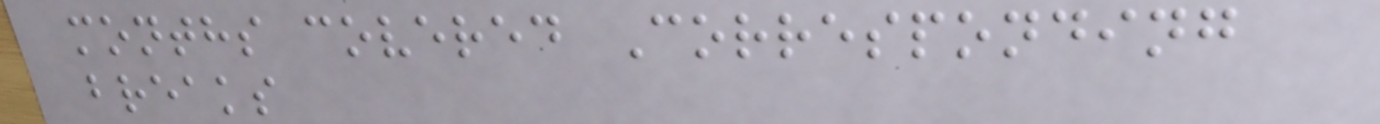months covered Corresponding
breaks
